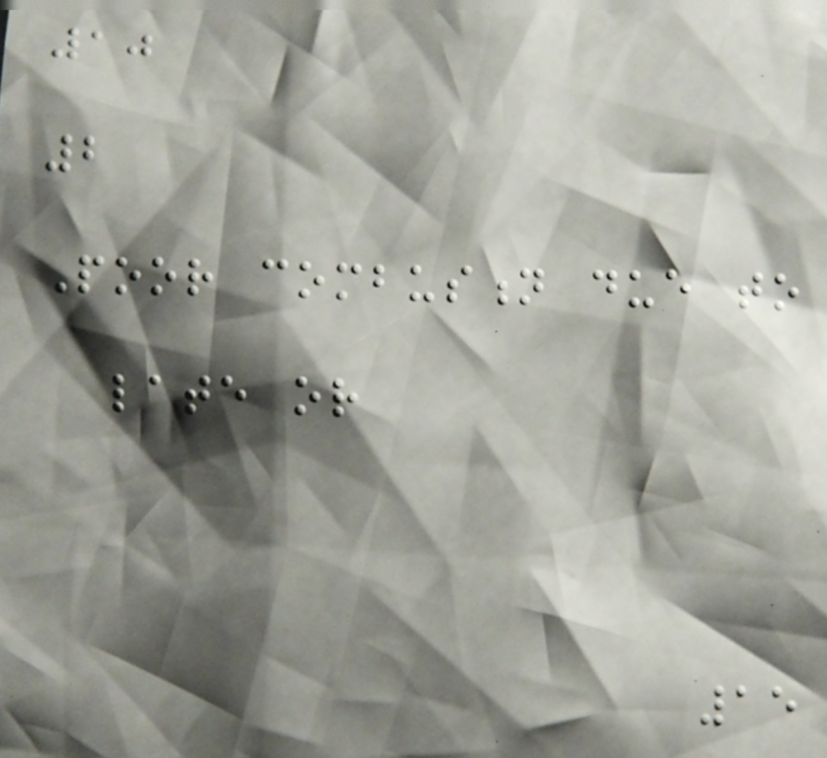10
2
Poor combustion due to
late or
15
